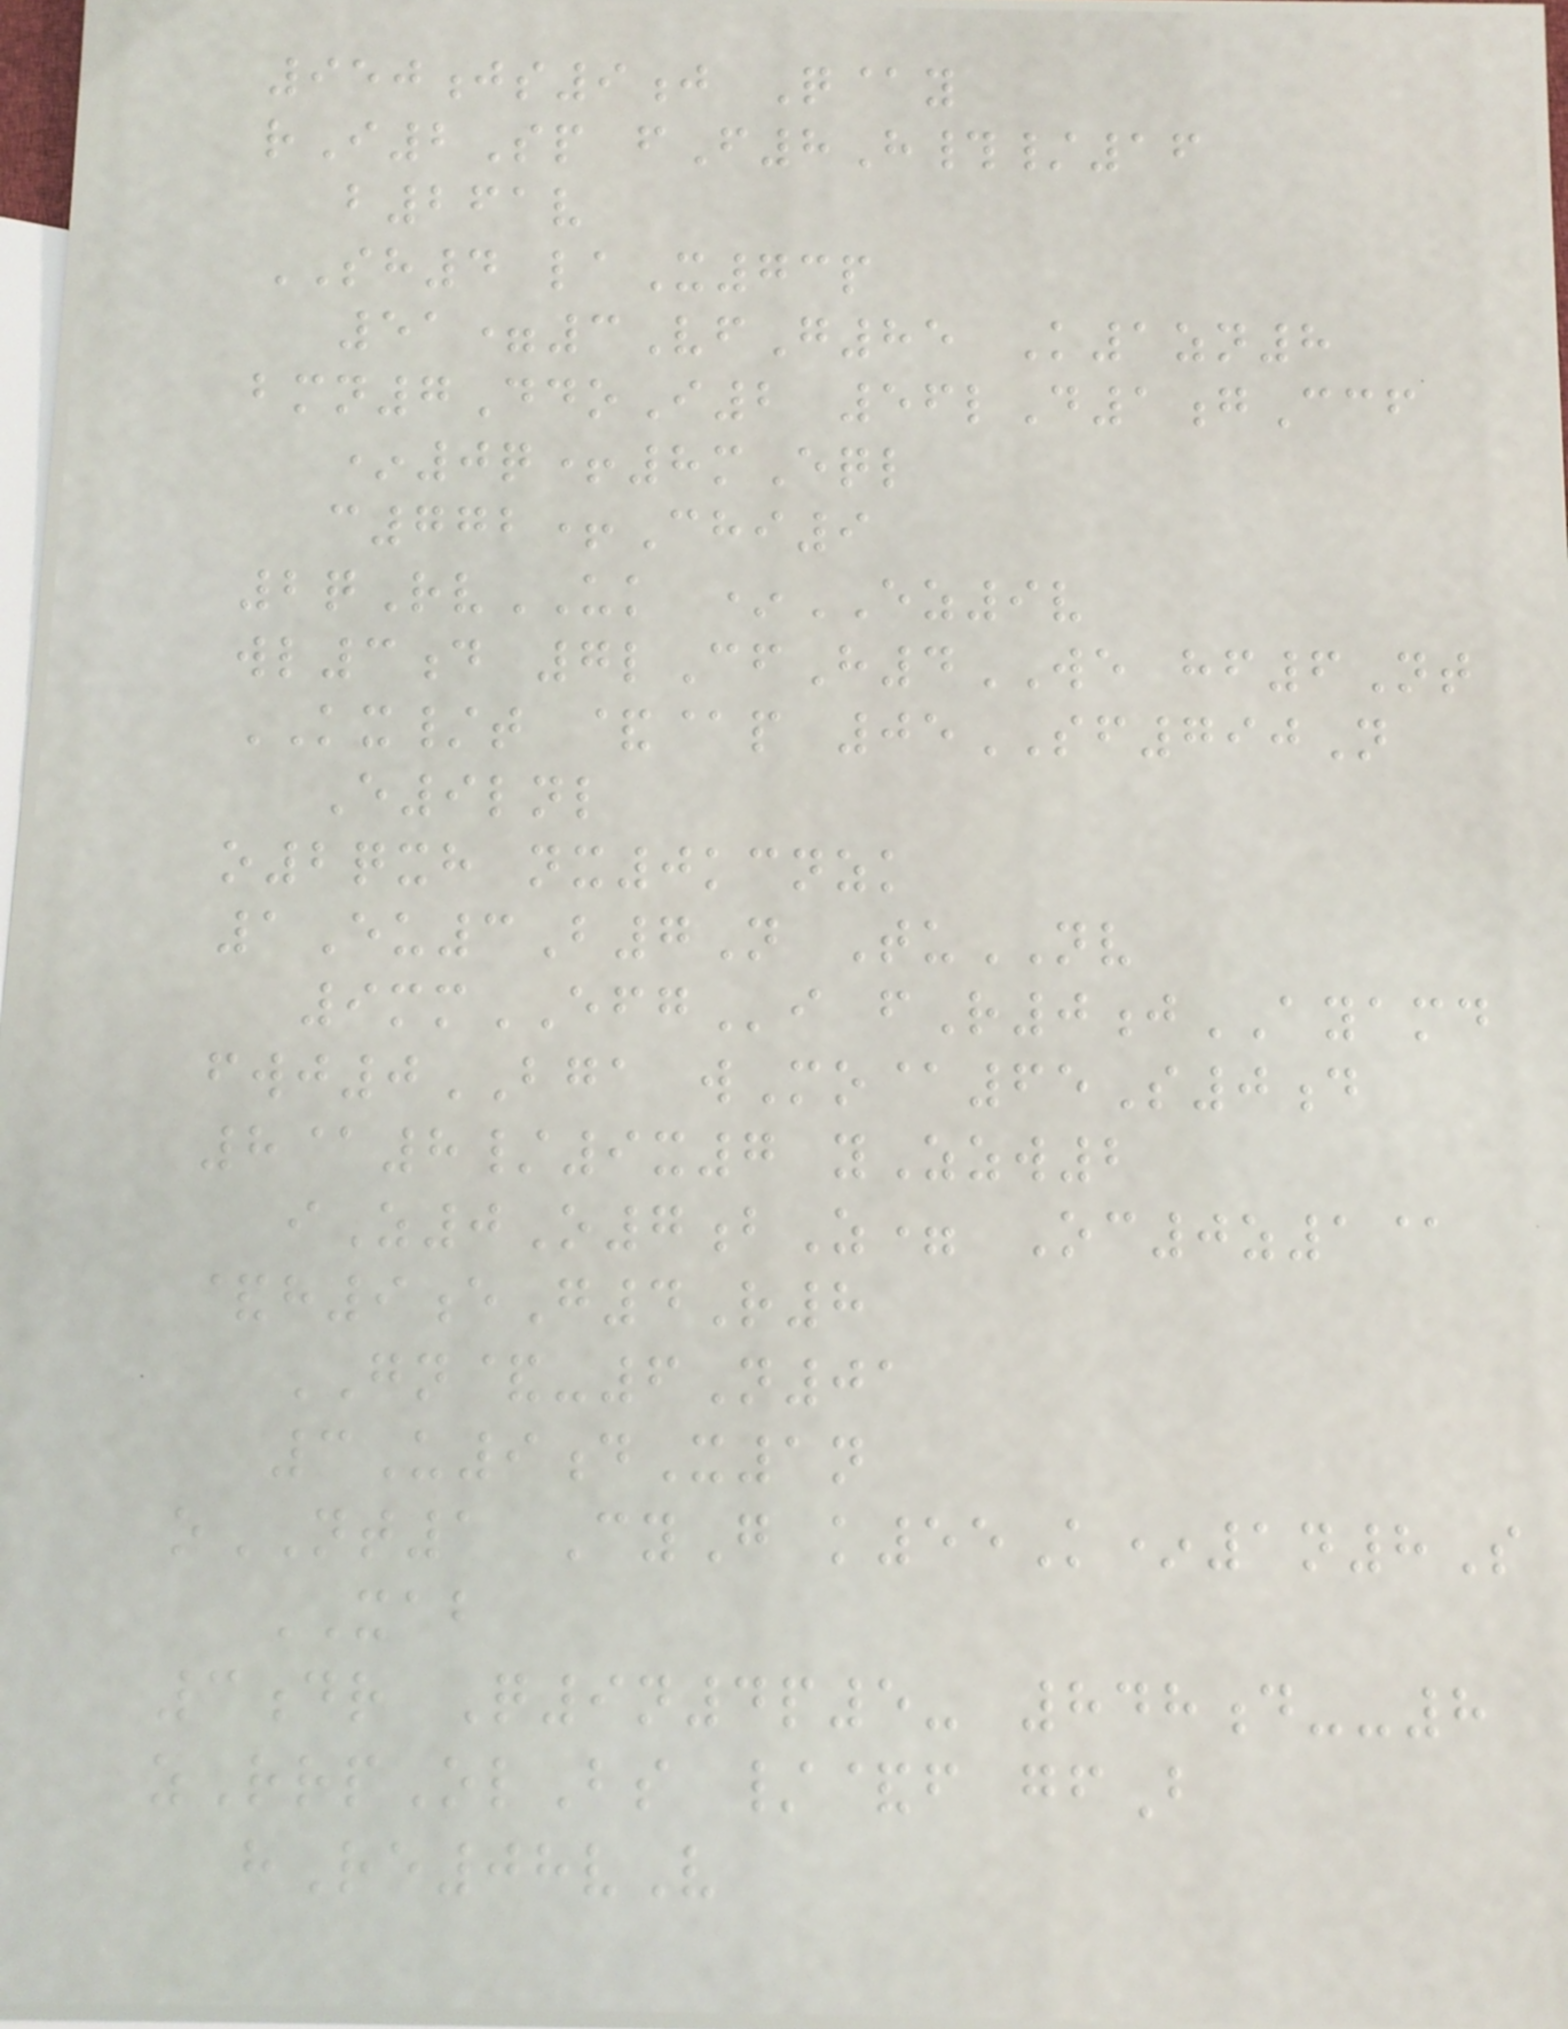950js9j Q@y
rI2Sp fF8H#/16
b261v
SH4 laX73p
51=3VfG85 K1zn8
bmn7DdoI2 56lD1gCcf
*0q+8mEql
c772+Chi9
2qRvUK *EZ9v
wl3d 7lCfH4WE hf6Nt
KX/t &@p 05SF790N
E9lnl
o2qxh nx0kcnzk
1Eu3B7N TuNV
9mmEFGi fR0jAYAMD
fwj0BGA wMo@65S0d
8@8/9x7 yZzw2
iZ0O7bZ= Oc0z1@
&h9eG4R8
GN&-6N01
3U9dX1n
oNT1 CyG k55K*1n8S
XAB
3dr Q9n4p5- 848d--8
zRrpOlBs /&f gfB
hRe08vV
